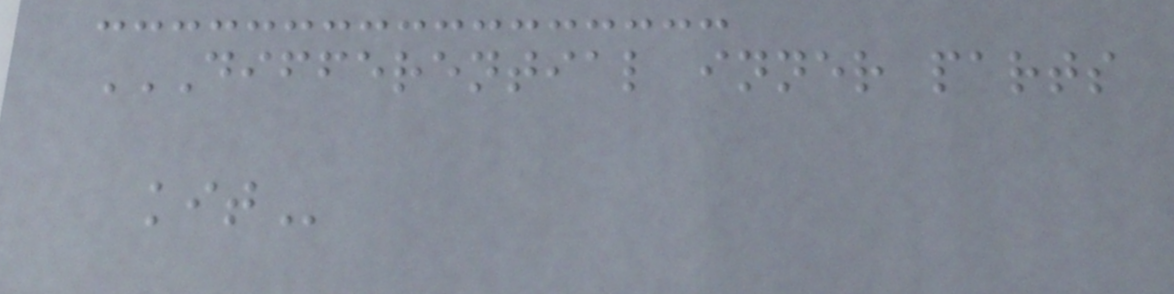DIFFERENTIAL INNER PARTS
KIT
